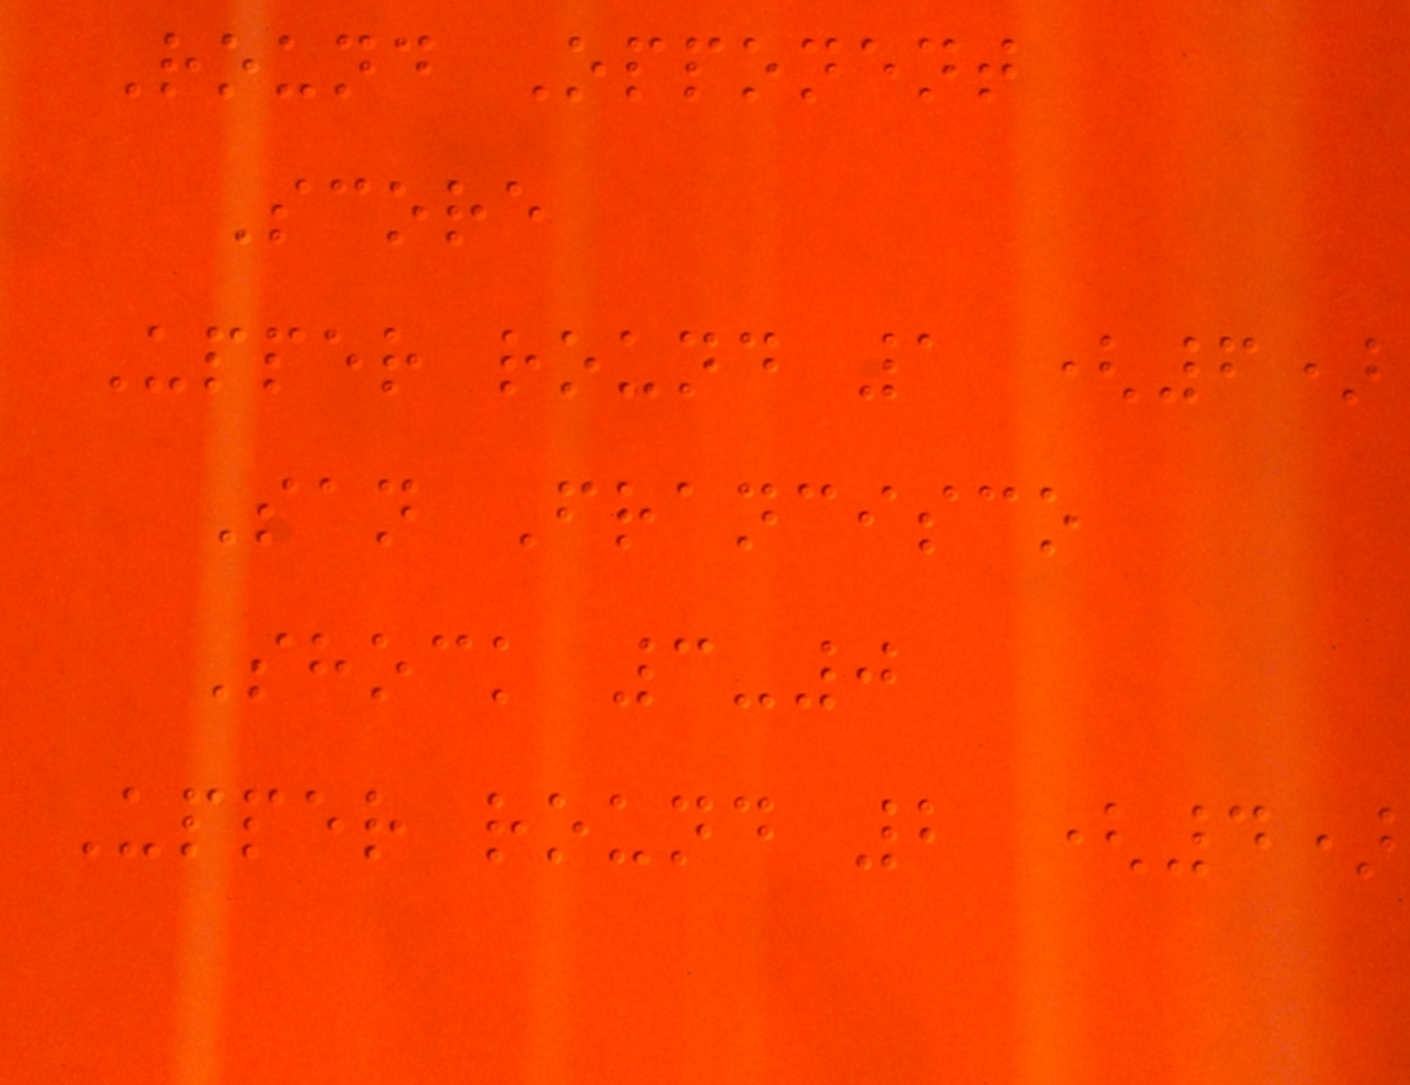Round Opponent
Score
Upper round 1 (6)
San Francisco
Shock 3-0
Upper round 2 (4)
